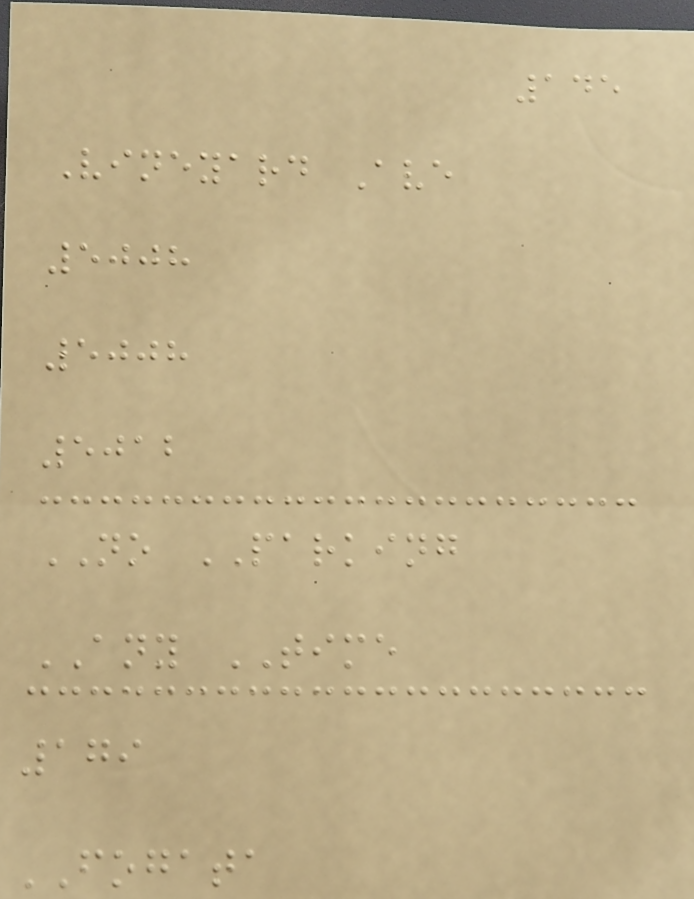145
Vineyard Ave
5008
5008
5012
NO PARKING
ANY TIME
179
FOGATA
